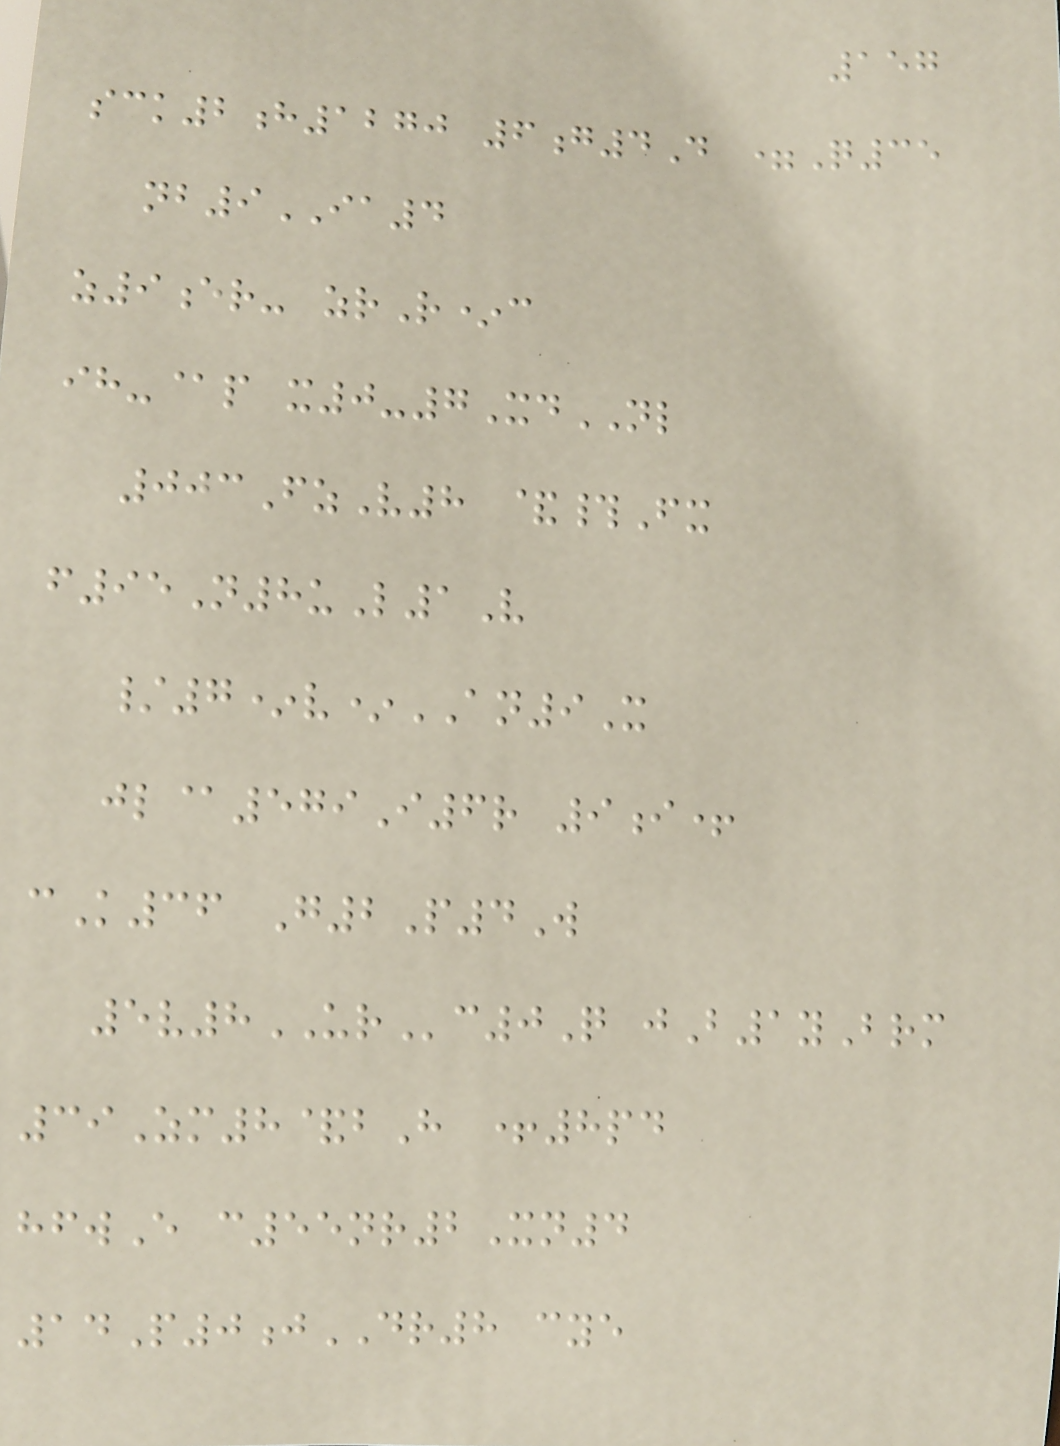157
sck2h1270 6g4D =Q35
nb9IA4
z9er- zrR*c
ih-@p x0-7XdNL
003FzV8 &#Fx
f95N8uL1V
/7*v*AN9X
jl@579I6r 9i+
cK36 G2P4W
5v8URc0Q jB1yBrm
39Zm8&bH +8pd
hfwE c55nr2Xn4
14P0jDR8 cye
